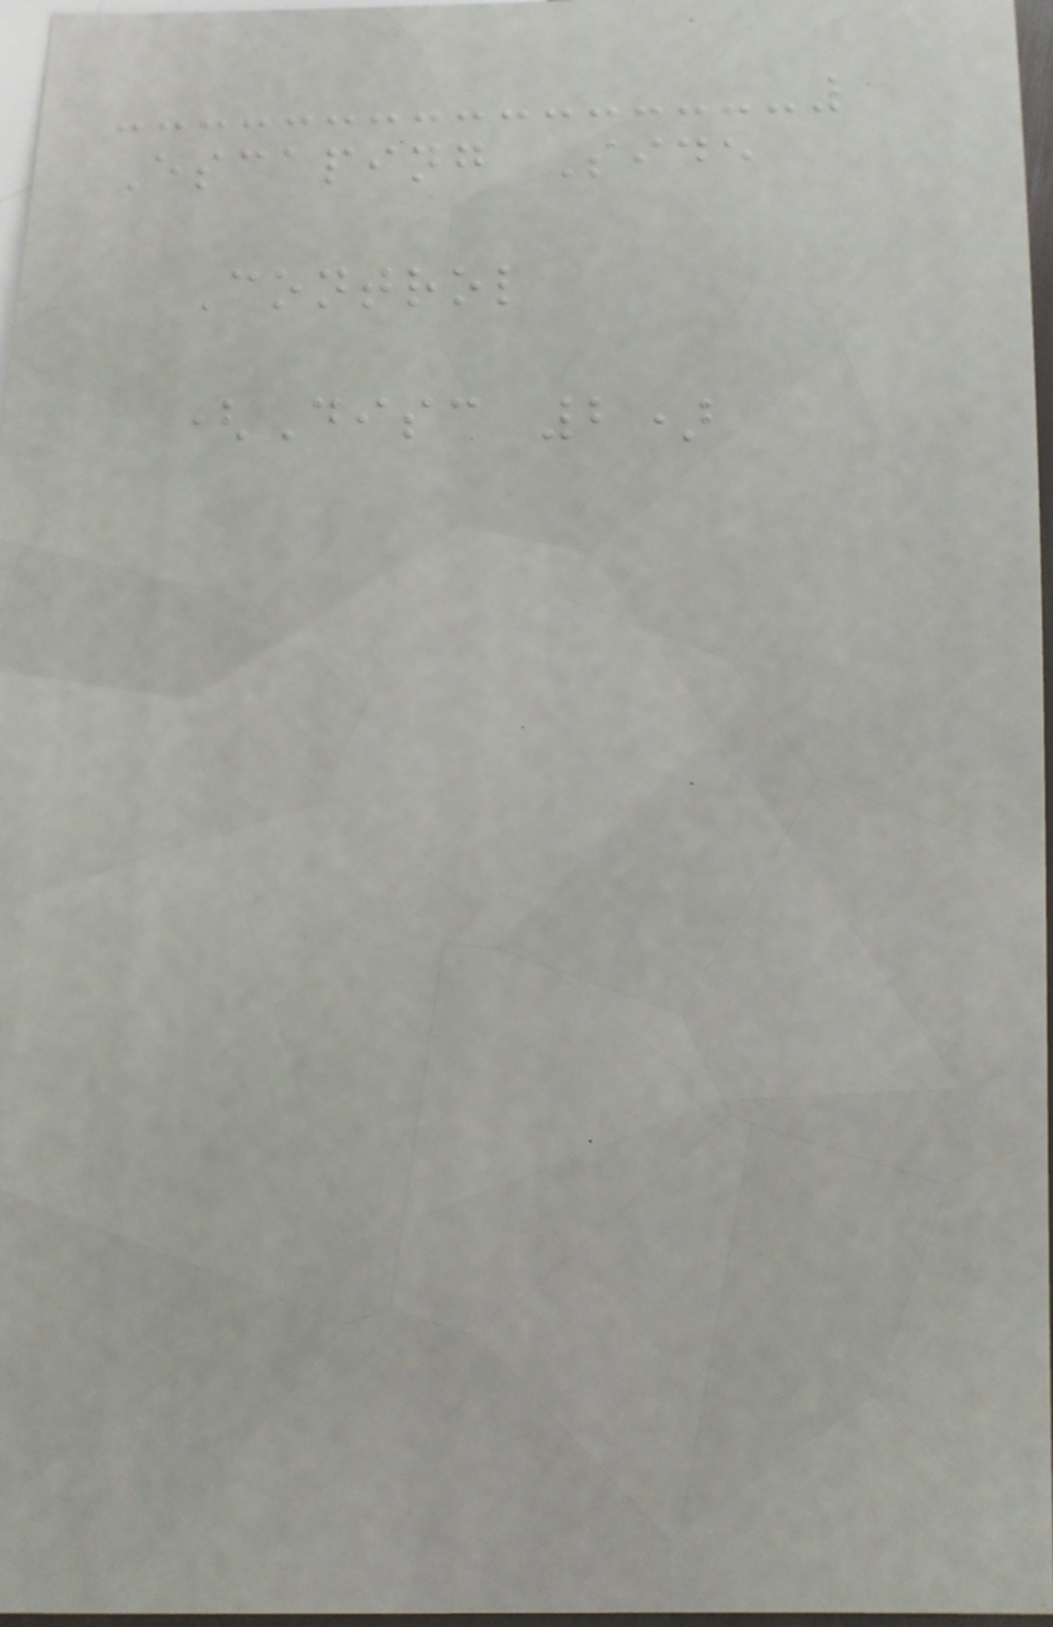Escaping Side
Control
(Disc 2)
